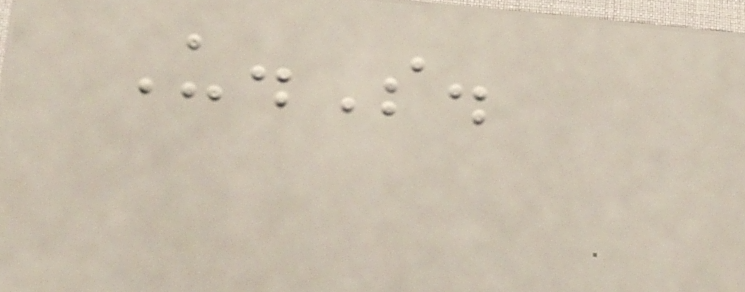U.S.
